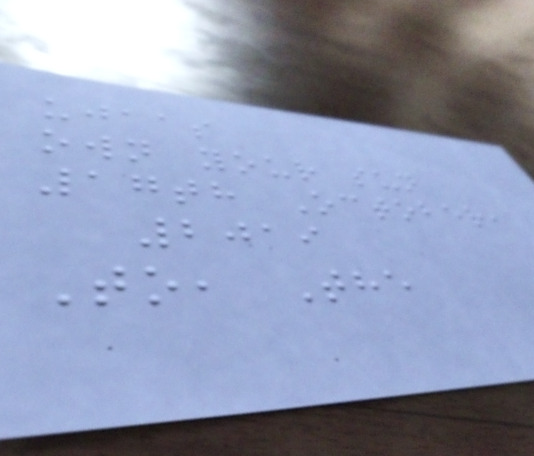ujaas
own your sun
17th October,
2019
To, The
